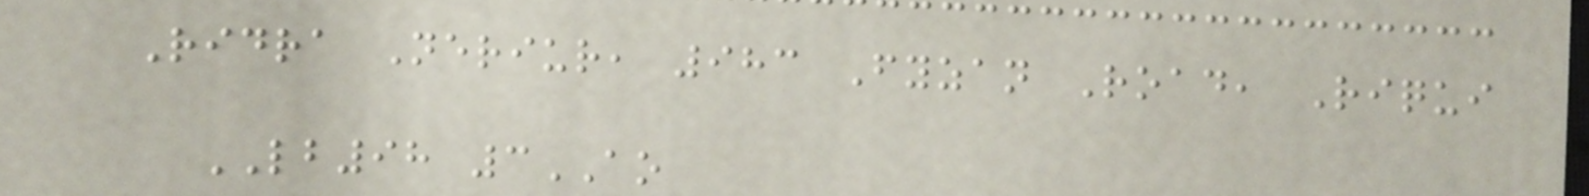Ridra Neriur, 983 Fyzan Road, Riqui
LB98 3AO
